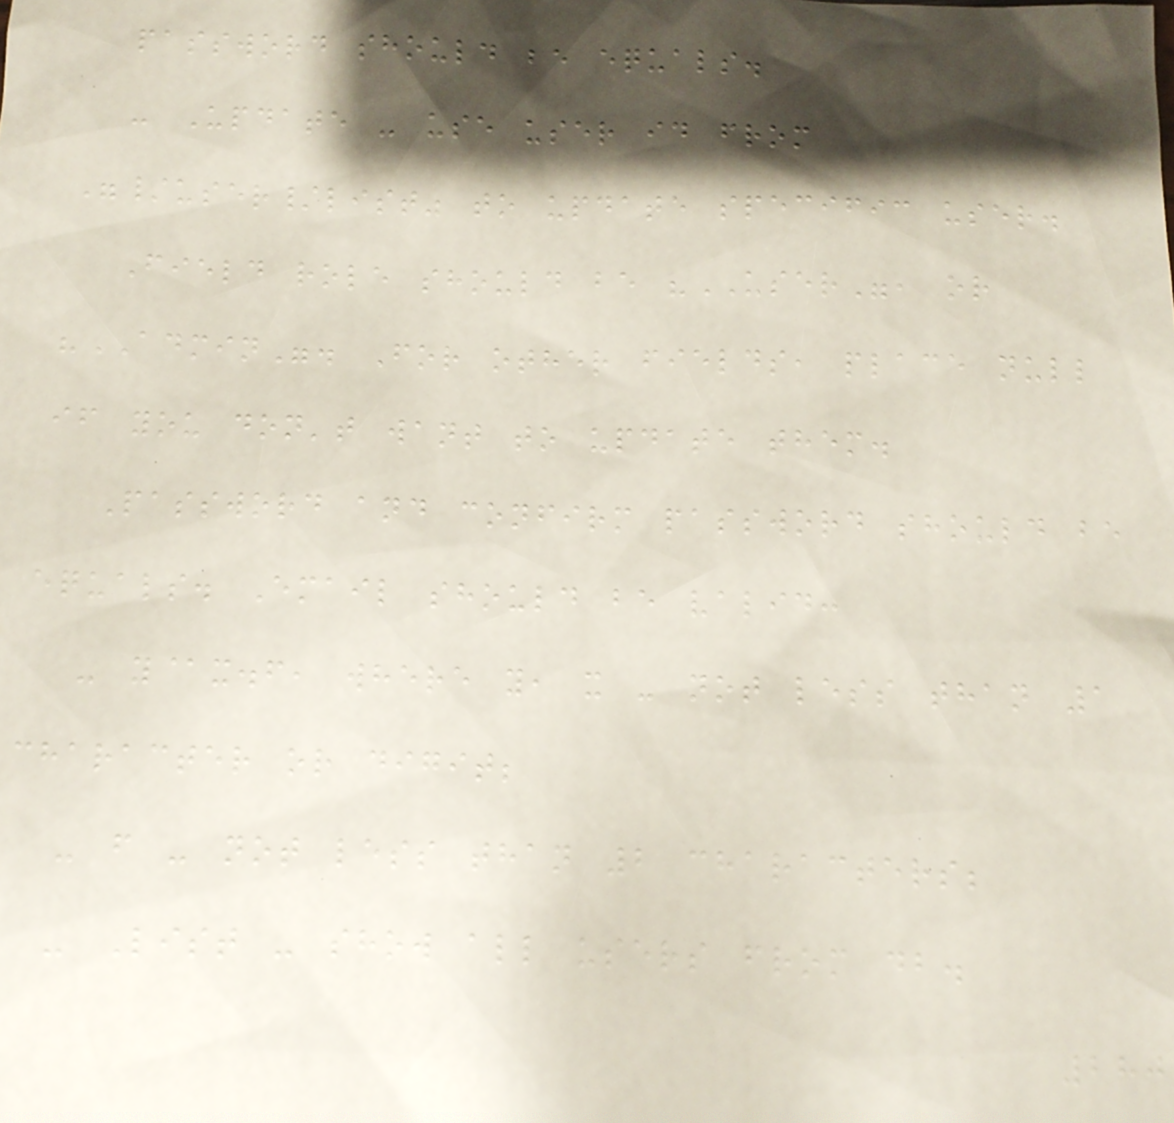password should be equals.
- Update - use user id from
"/user/list" to update specific user.
Field role should be "USER", or
"ADMIN". For other fields, place null
if you don't want to update them.
Password and confirm password should be
equals. Email should be valid:
- y@x.f, where y, x - not less than 1
character or digit;
- f - not less than 2 characters;
- List - show all users from db.
280
